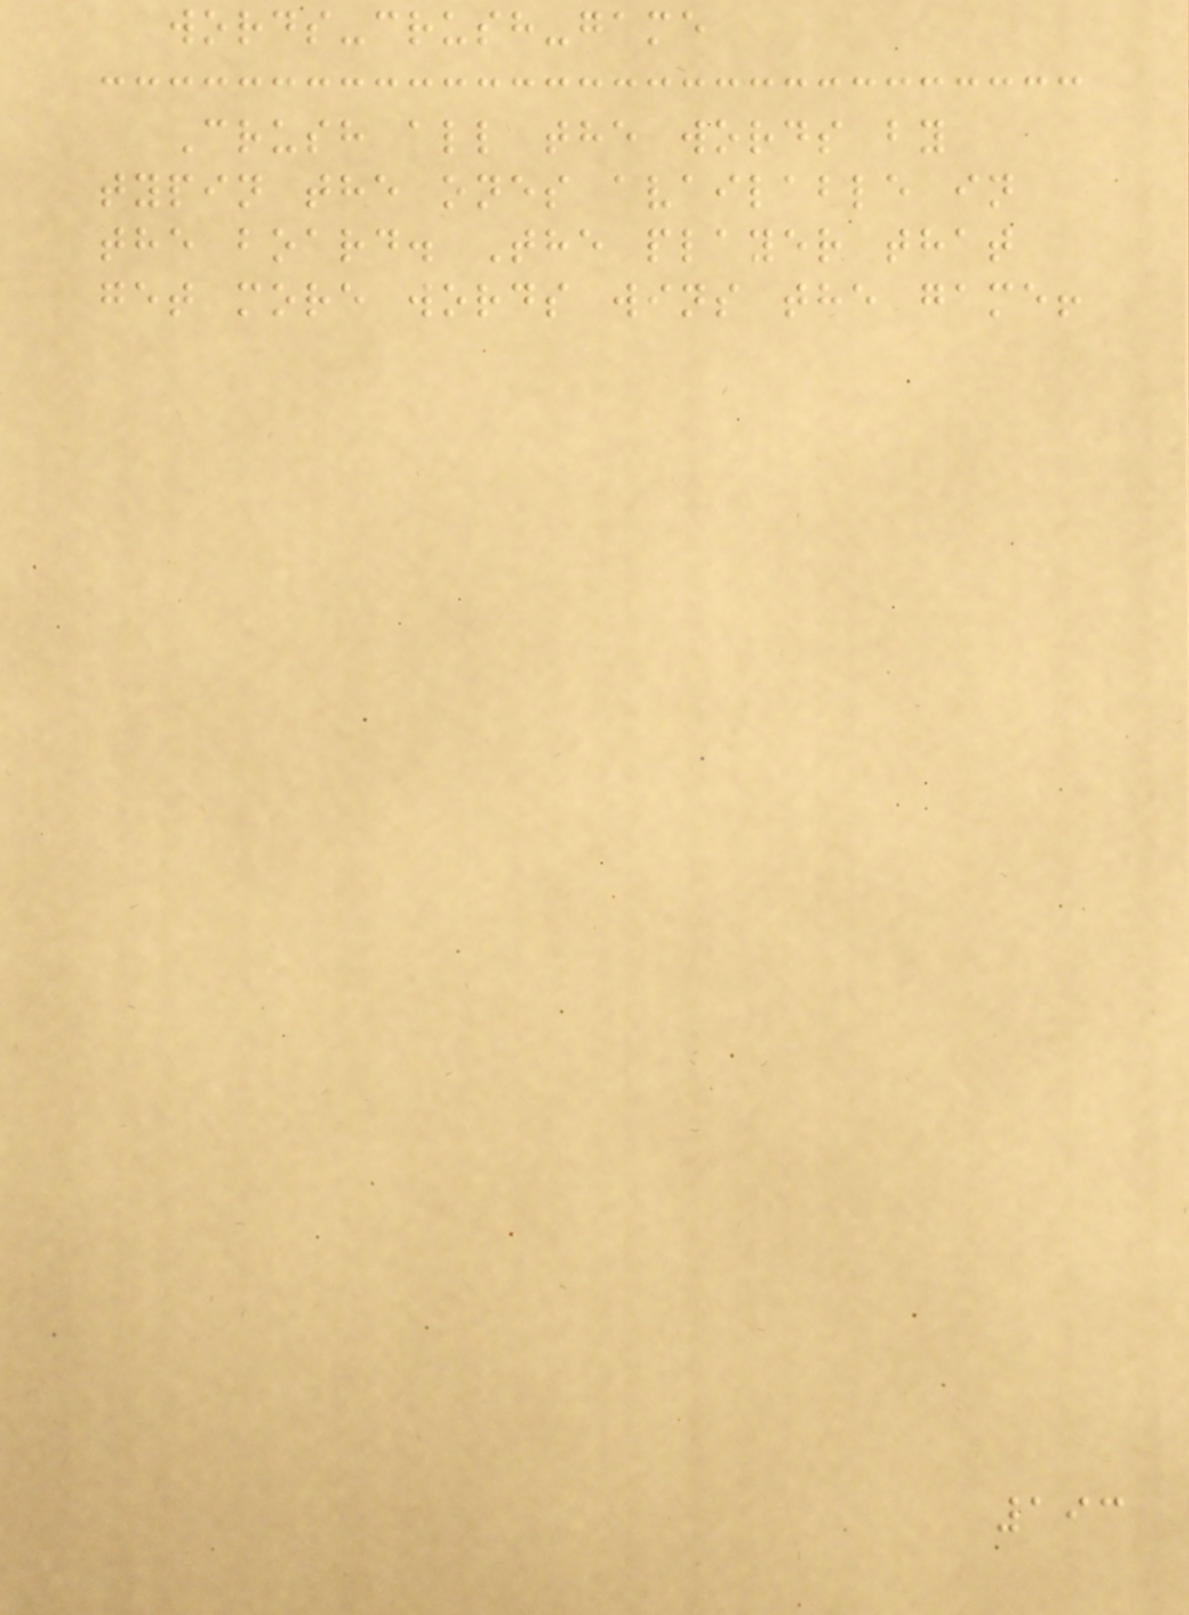words-crush-game
Crush all the words by
typin the ones available in
the board. The player that
get more words wins the game!
193
